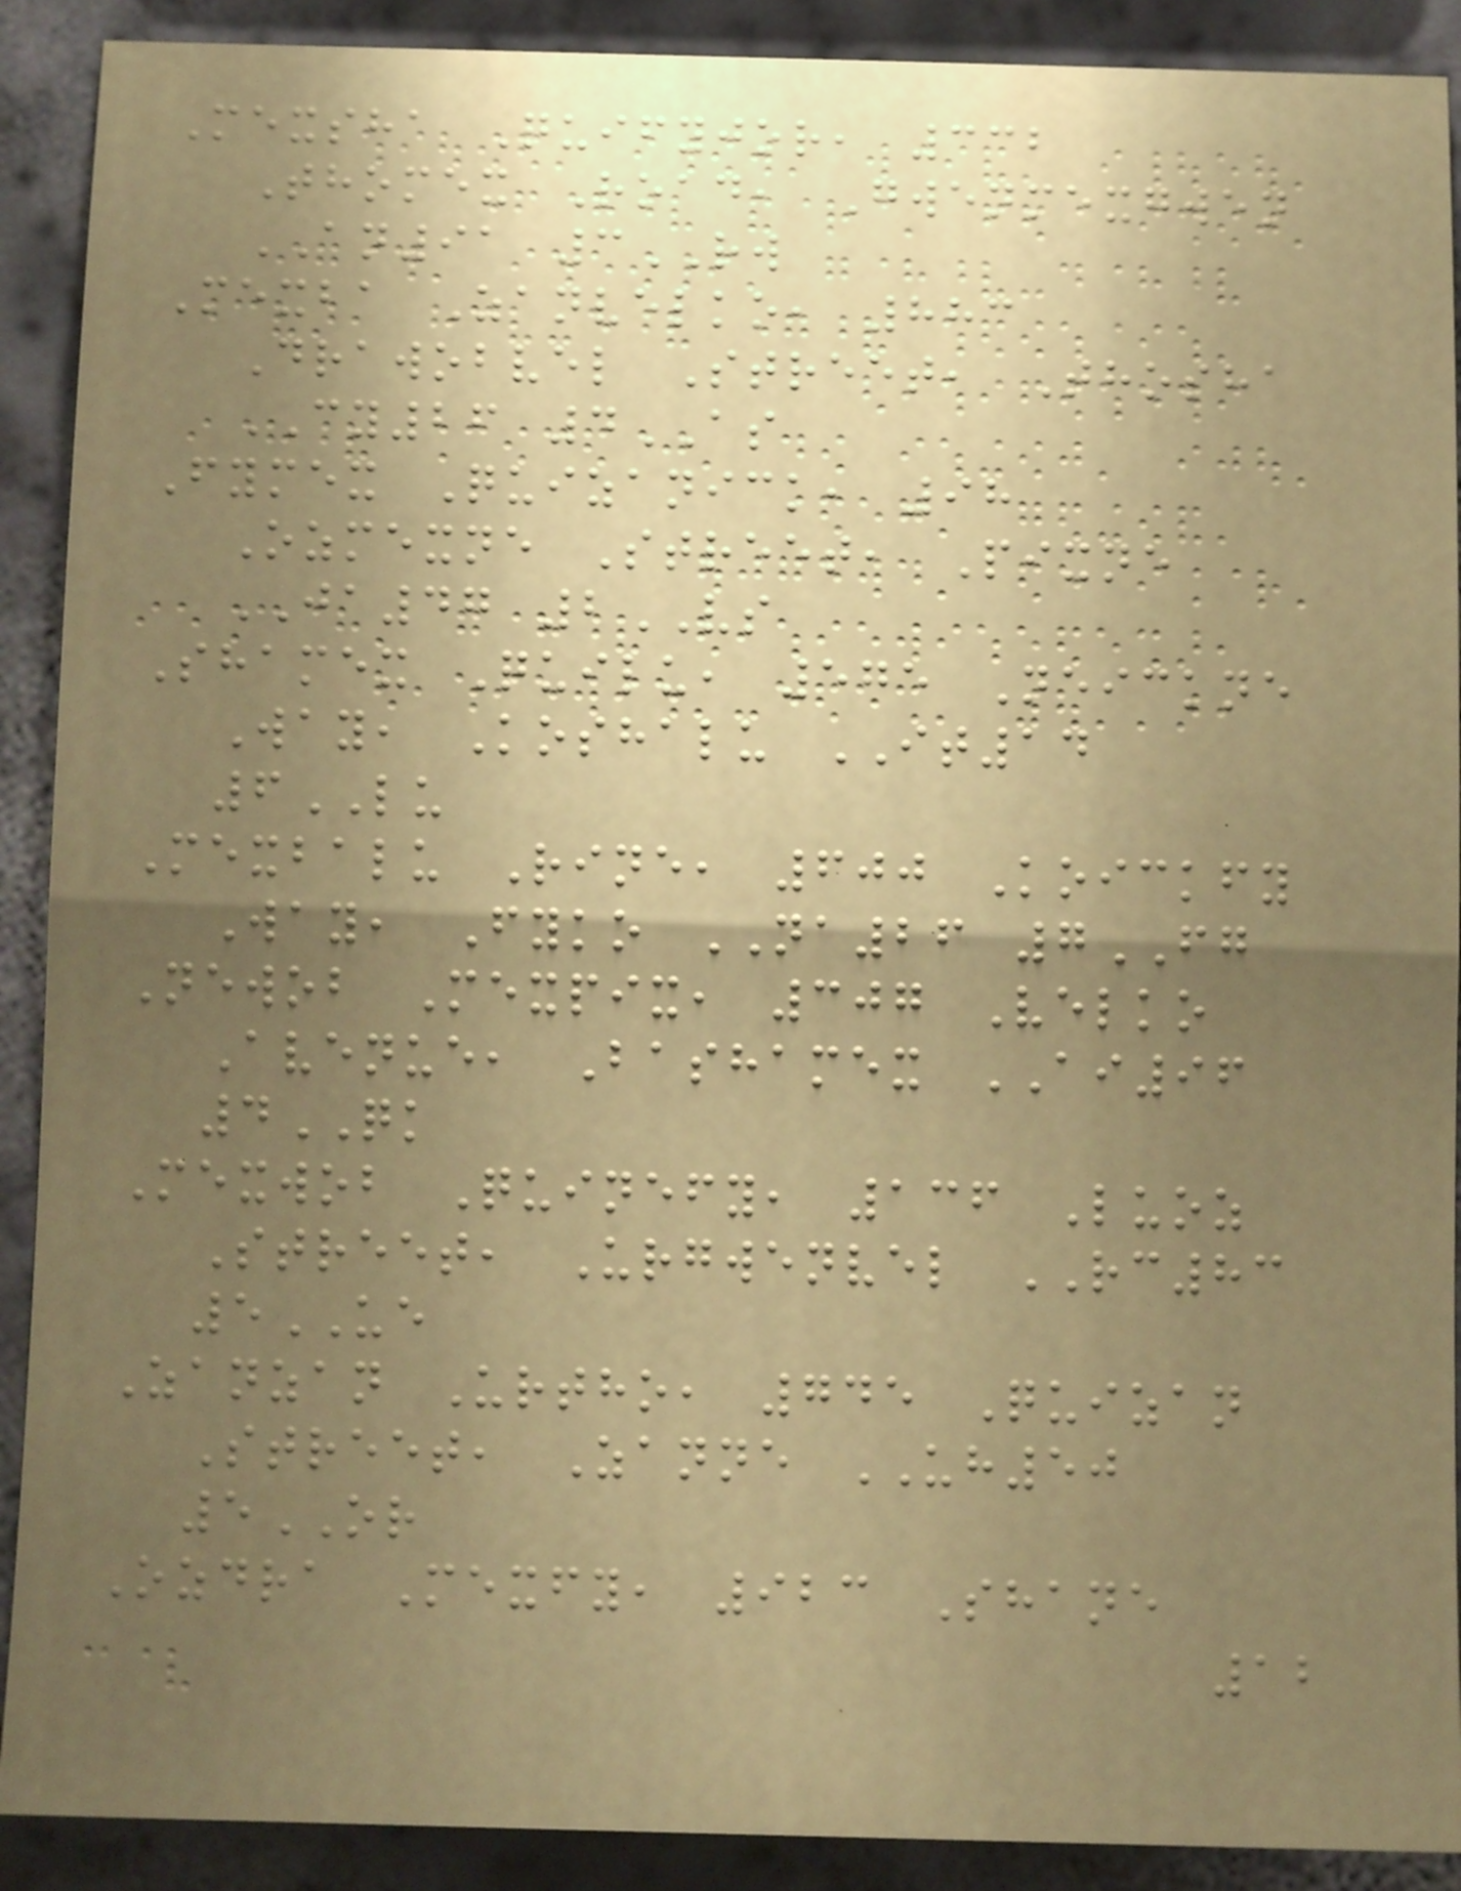Mexsha Quifyjor, 332
Thomex Road, Gwenmexgwen
AN91 3RW
Mexba Zanvelko, 883
Drawobvel Street, Thosha
CY26 4AS
Fymex Quizanick, 98
Ozmexne Street, Pixne
JA47 2VS
Shamex Quilu, 575 Neickne
Way, Koshalu IT14
6LU
Mexbalu Rine, 600 Koickfy
Way, Fyko NA26 7FG
Newob Mexpix, 307 Velko
Avenue, Bashamex AI96
4QK
Mexwob Quinefy, 136 Luoz
Street, Urgwenvel RC83
5UE
Zanzan Urtho, 745 Quizan
Street, Zanne UH50
5OR
Ozdra Mexfy, 923 Shane
12
